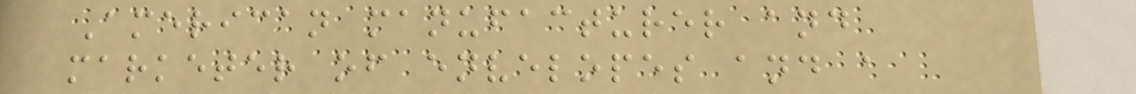American manufacturer and
marketer of envelopes and a
